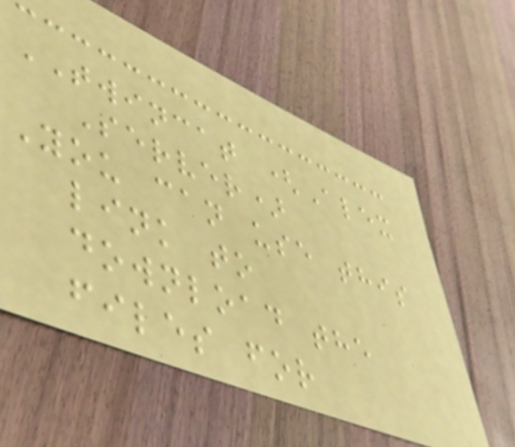TWINCAT (Alex
Server)
You can use this
link to
download the
files for
